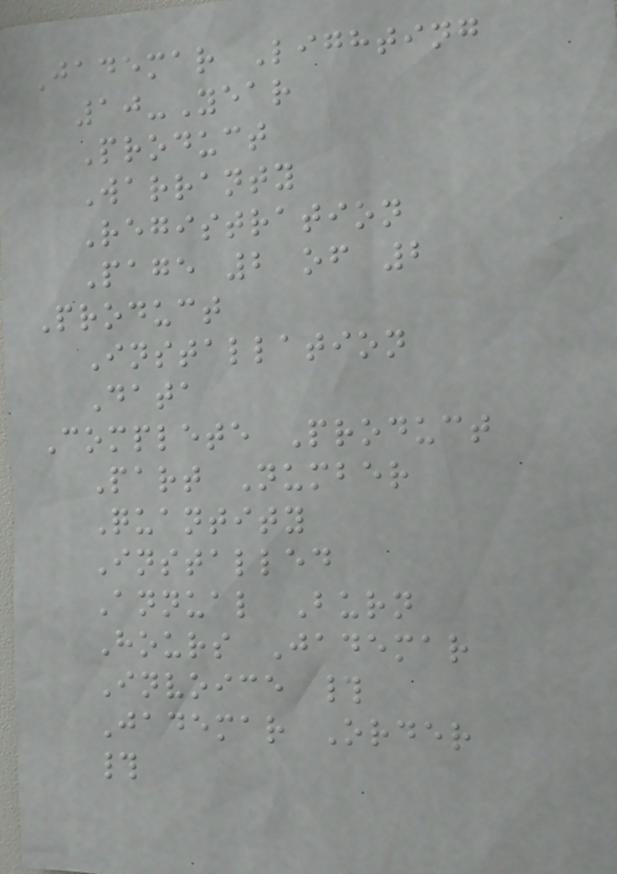Jademar Lighting
10-Year
Product
Warranty
Registration
Page 2 of 2
Product
Installation
Data
Complete Product
Part Number
Quantity
Installed
Annual Burn
Hours Jademar
Invoice #
Jademar Order
#
